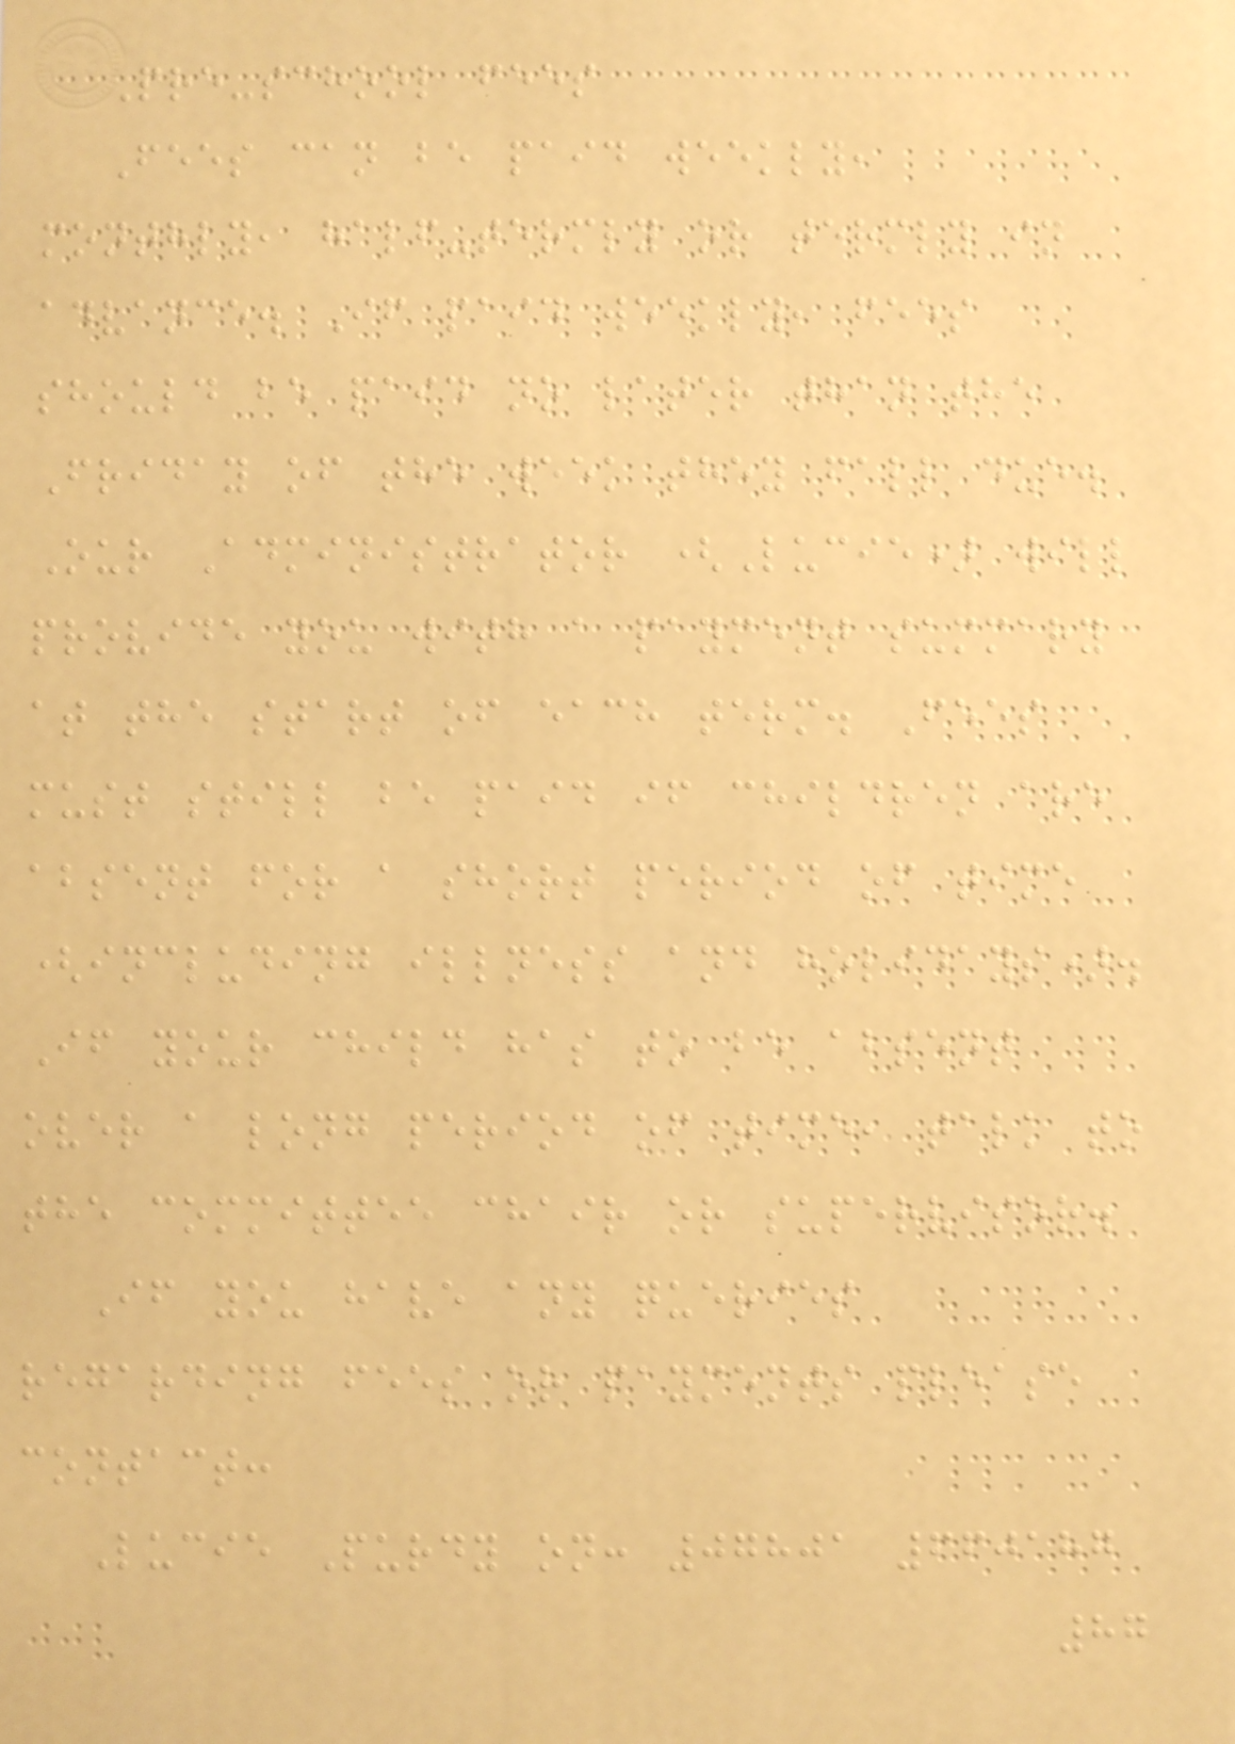Pre-school fees
Fees can be paid weekly,
monthly, half-termly or termly in
advance. If paid weekly, fees
should be paid no later than the
Friday of the week they fall due.
Our Administrator (Lucie) will
provide you with a payment summary
at the start of each term. Fees
must still be paid if children are
absent for a short period of time
(including illness and holidays).
If your child has to be absent
over a long period of time, talk to
the committee chair or supervisor.
If you have any queries
regarding fees or payments please
contact:
Lucie Purdy on: 07801 660187
87
